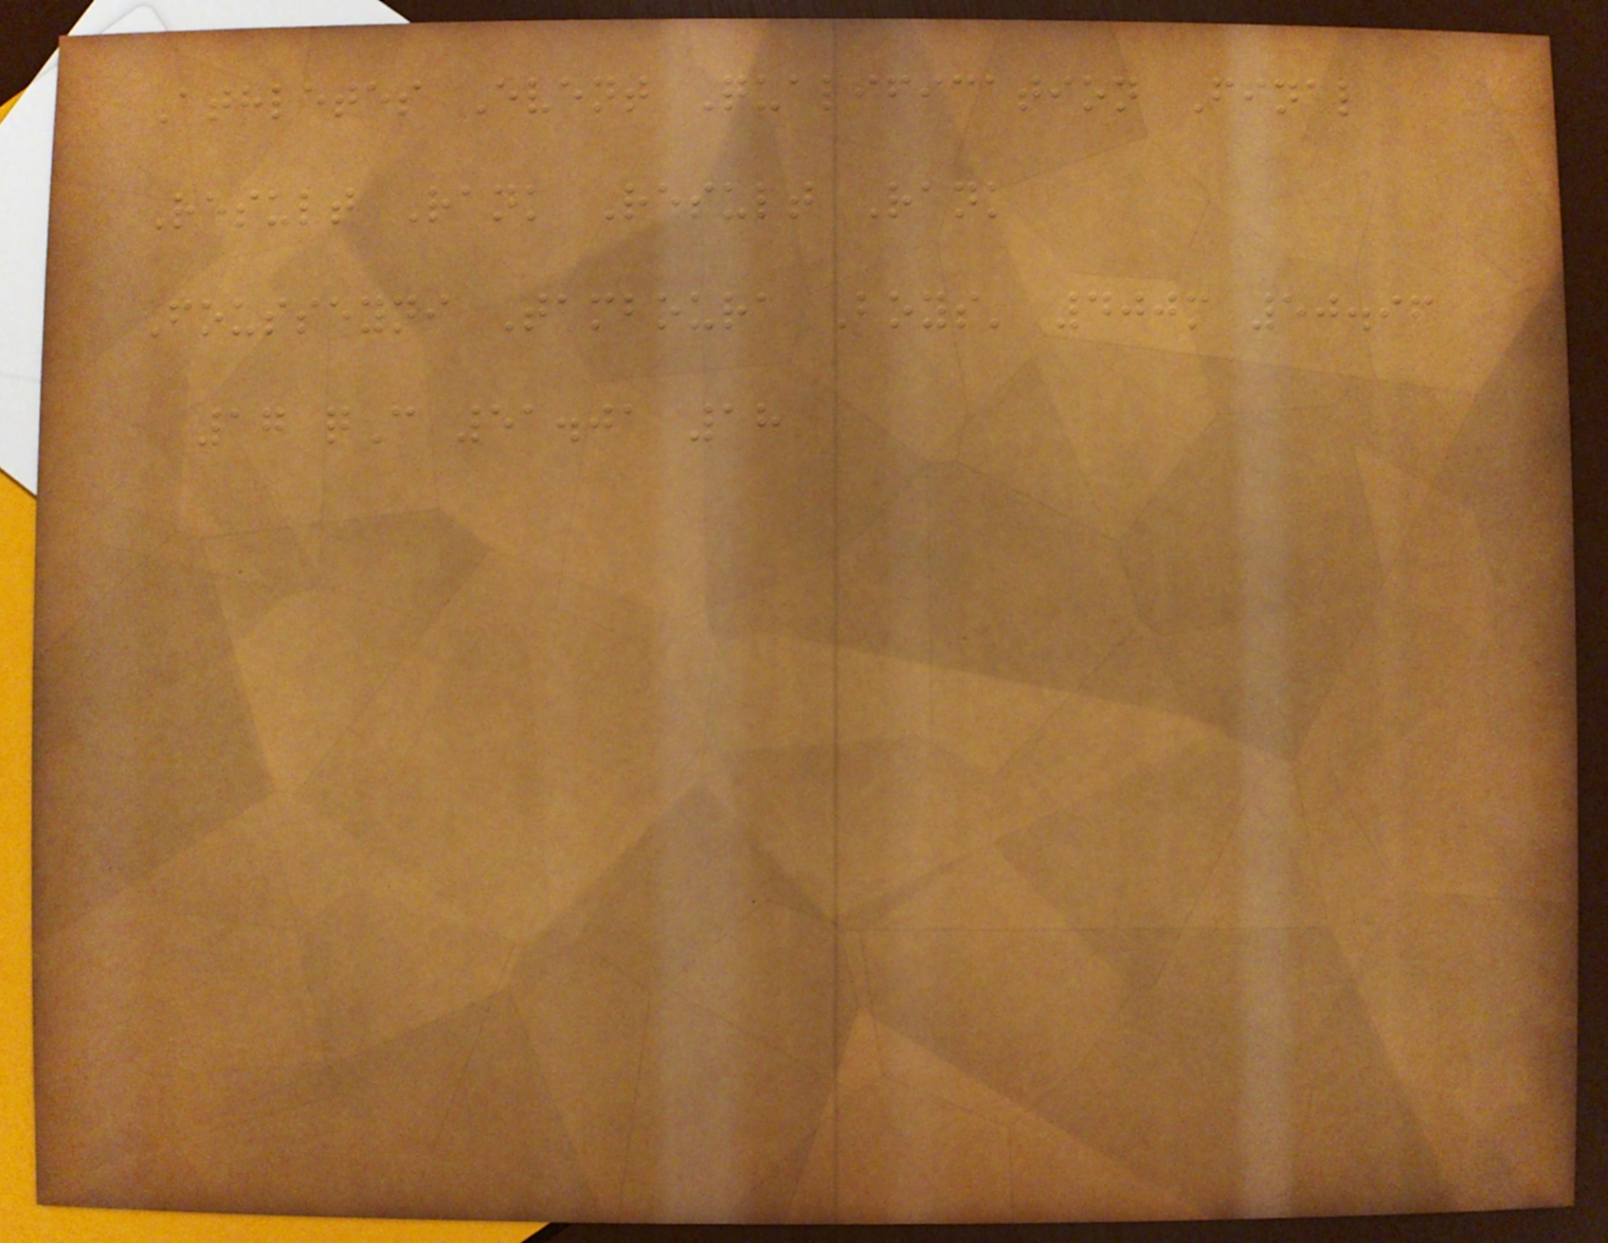Athletes Event Qualification Final
Result Rank Result Rank
Fousseyni Tamboura Boys' 400m 50.96
17 qC 51.01 18
